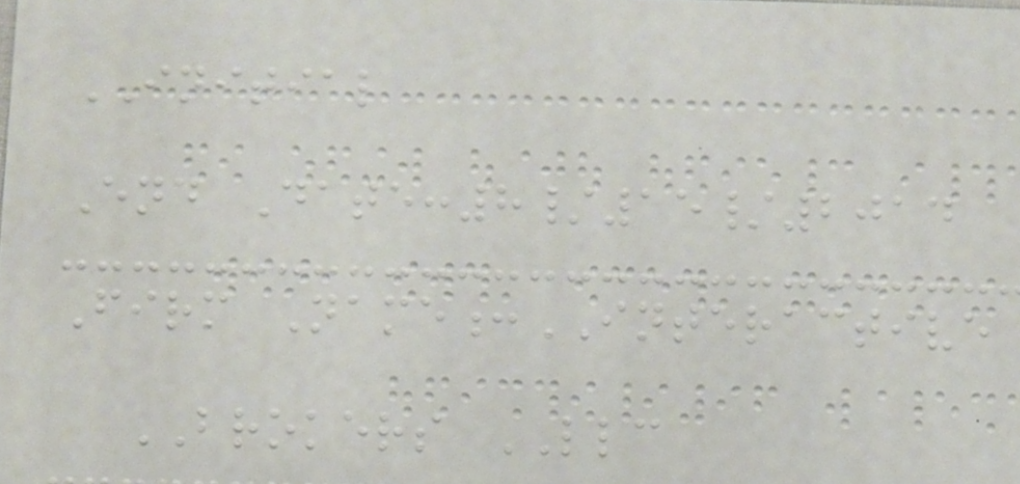INITIAL
End Date:8/15/2014
Firm Name:INTERACTIVE
BROKERS LLC
